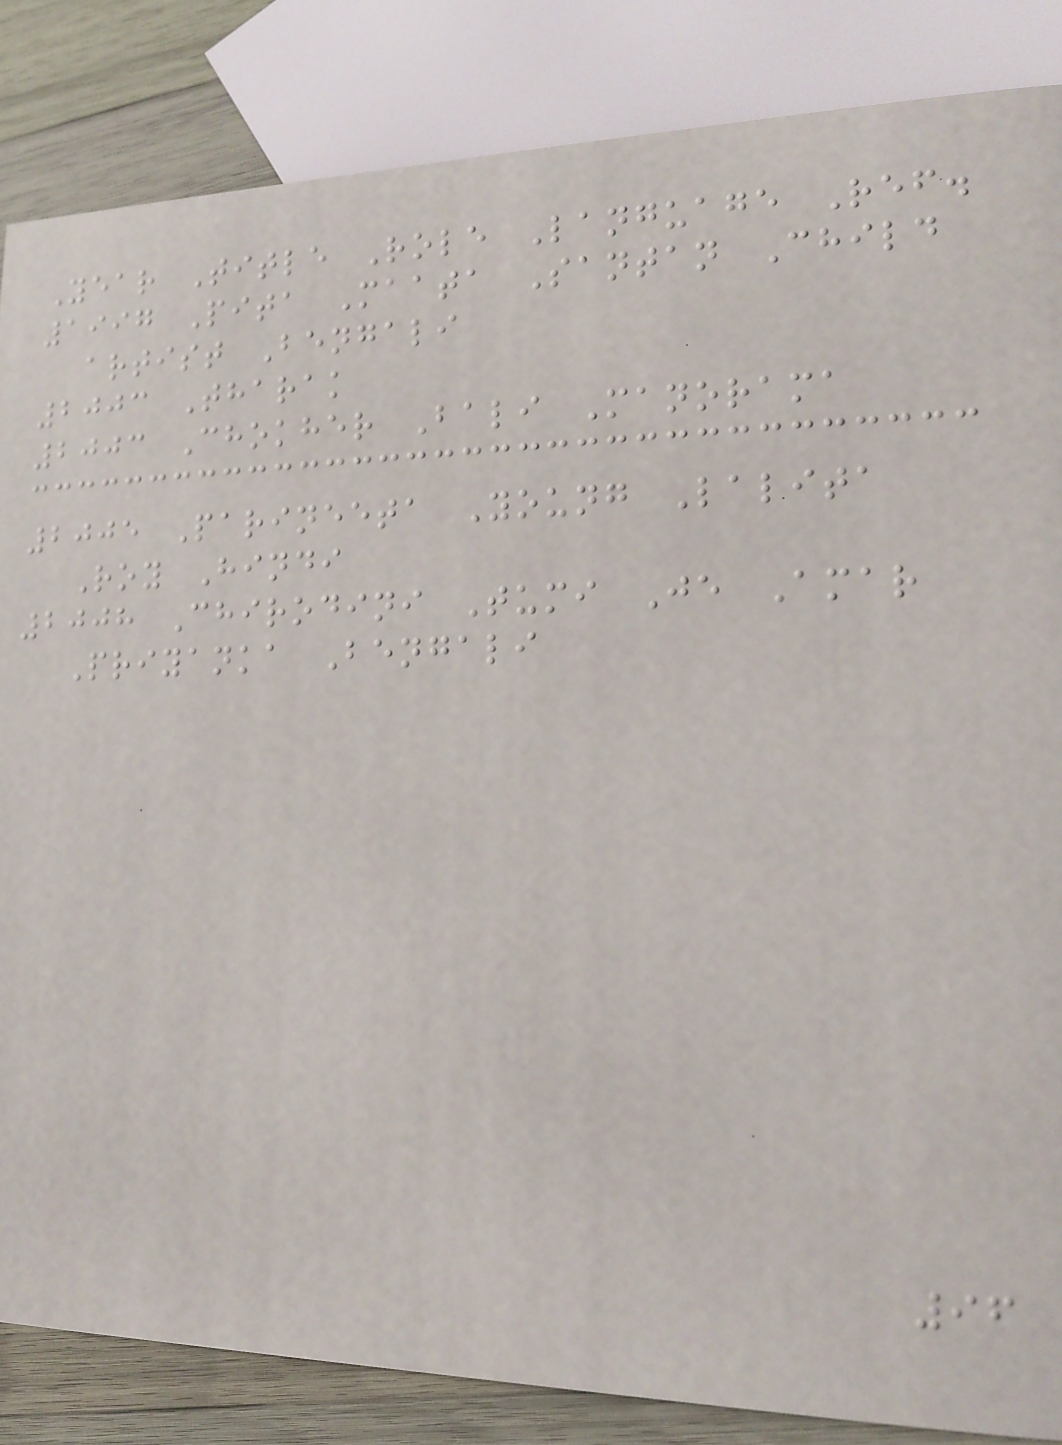Year Title Role Language Ref.
1997 Pita Maata Santan Child
artist Bengali
2003 Tharak
2003 Chokher Bali Manorama
2005 Parineeta Young Lalita
Roy Hindi
2008 Chirodini Tumi Je Amar
Priyanka Bengali
96
